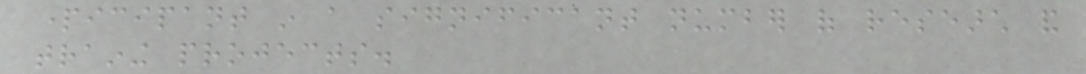participant in a significant number of research and
training projects.
